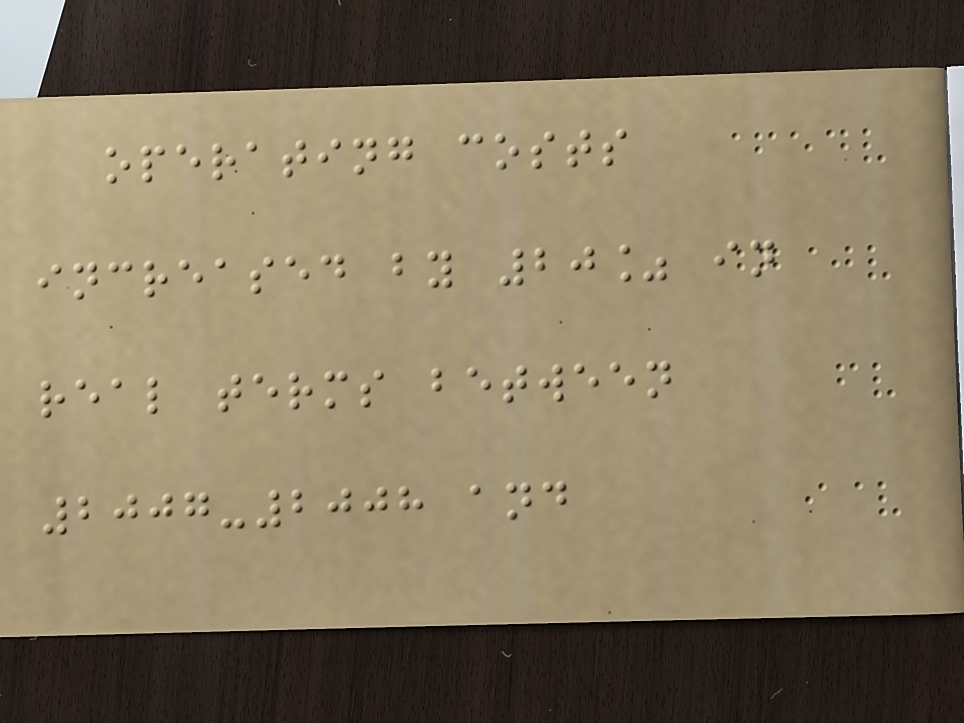operating costs
increased by 20% in
real terms between
2007-2008 and
